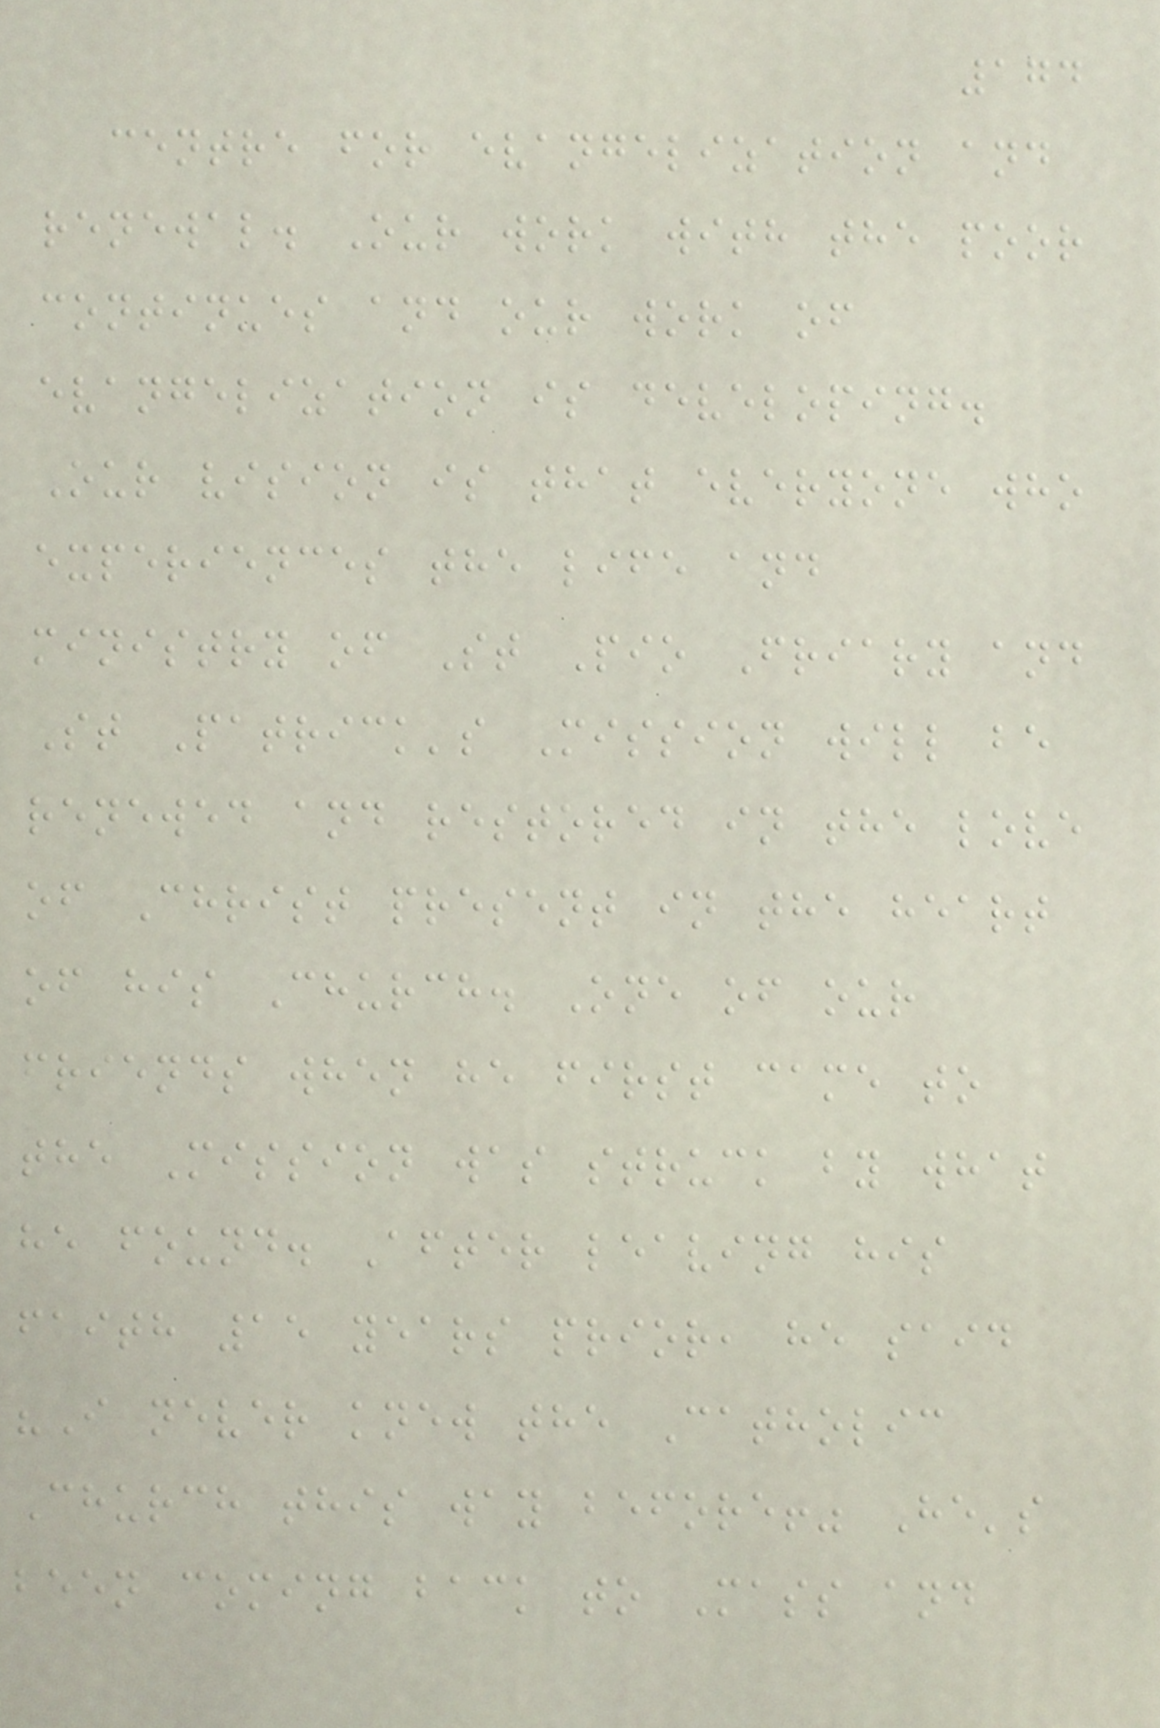174
centre for evangelization and
renewal. Our work with the poor
continues and our work of
evangelization is developing.
Our vision is that everyone who
experiences the life and
ministry of St Pio Friary and
St Patrick's Mission will be
renewed and restored in the love
of Christ present in the heart
of his Church. One of our
friends when he first came to
the Mission was struck by what
he found. After leaving his
faith 15 years prior, he said
"I never knew the Catholic
Church this way before!" He's
been coming back to Mass and
